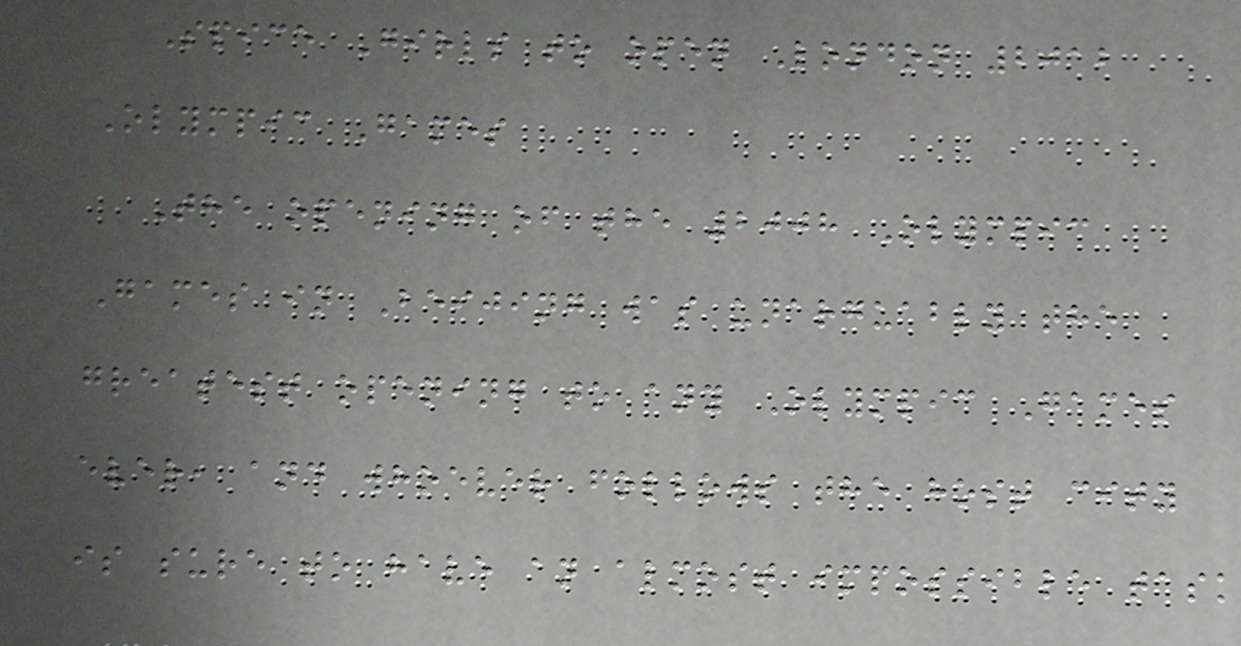Spice Girls to open London 2012
Olympic Games
The opening of the 2008 Olympic
Games in Beijing was unarguably the
greatest opening to any Olympic Games
ever, and whoever follows the host city
is sure to have an almost impossible task
